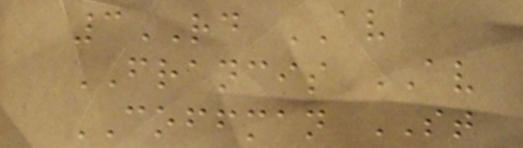3RD AV
FRANCIS AV
COFFMAN ST
